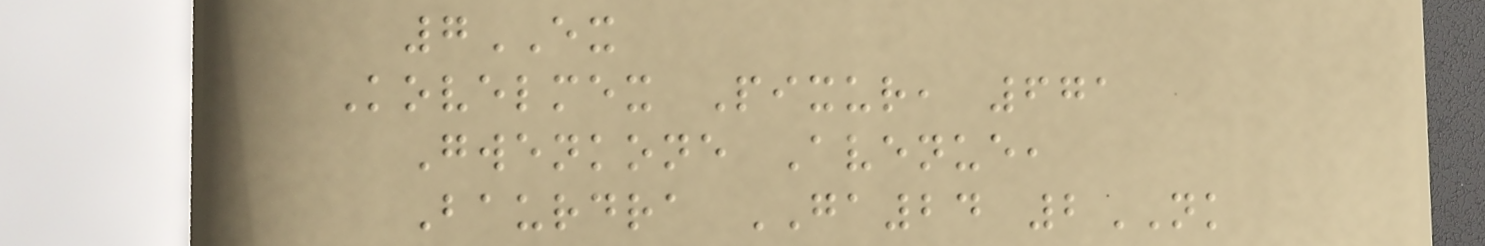7EX
Kovelmex Pixur, 671
Gwenkone Avenue,
Baurdra GA24 2NK
